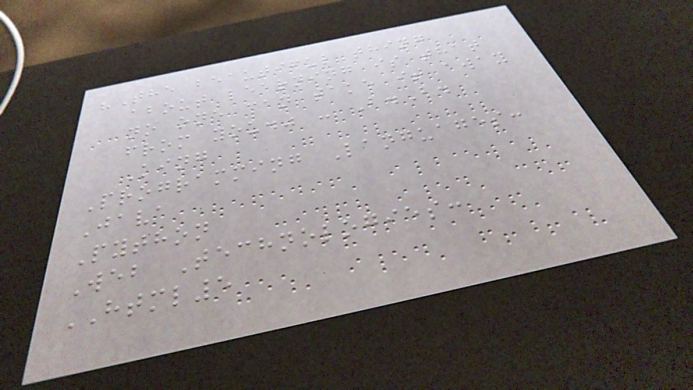"The beautiful thing
about learning is that
no one can take it away
from you." - B.B.
King
Programming Languages:
Java
Python
Web Technologies:
HTML5
